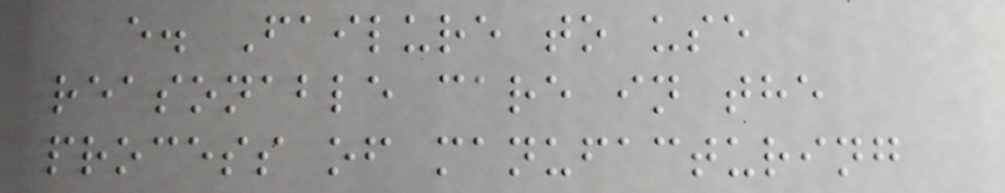e. Failure to use
reasonable care in the
process of manufacturing
